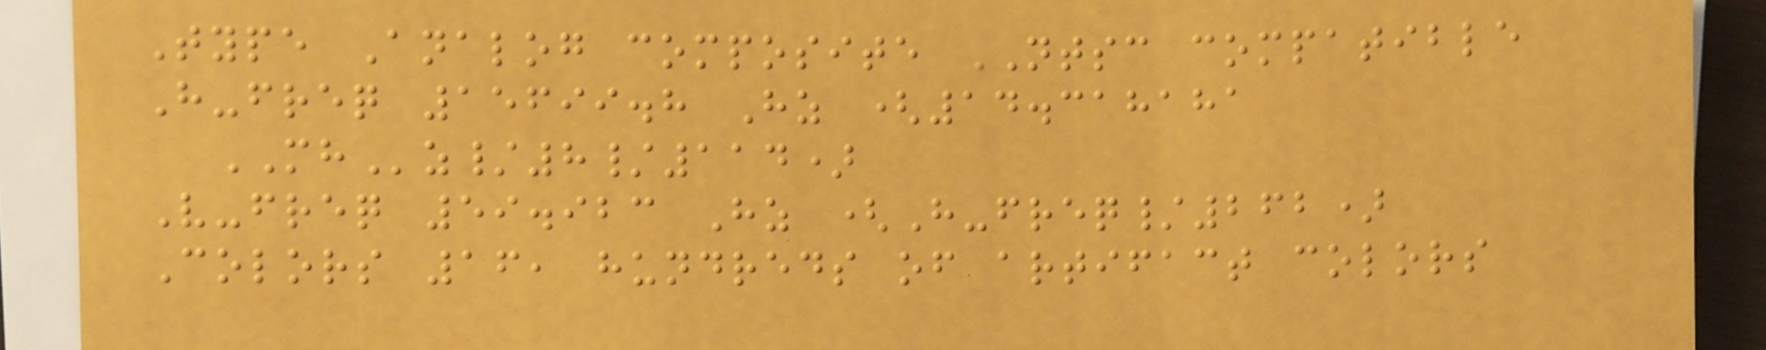Type Analog composite NTSC compatible
H-freq 15699.8 Hz (14.318181
MHz/8/114)
V-freq 59.923 Hz (H-freq/262)
Colors 16, hundreds of artifact colors
